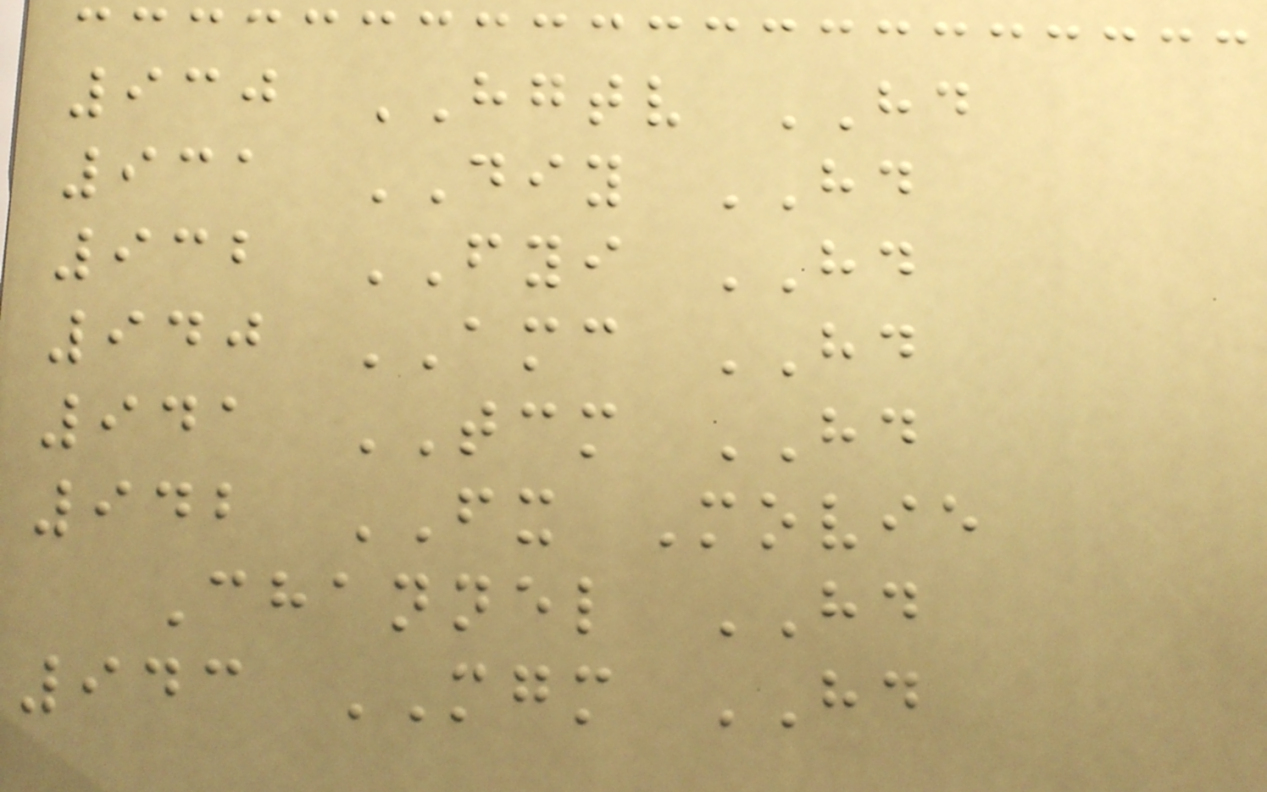930 HGTV HD
931 DIY HD
932 FYI HD
940 AMC HD
941 TCM HD
942 FX Movie
Channel HD
943 MGM HD
